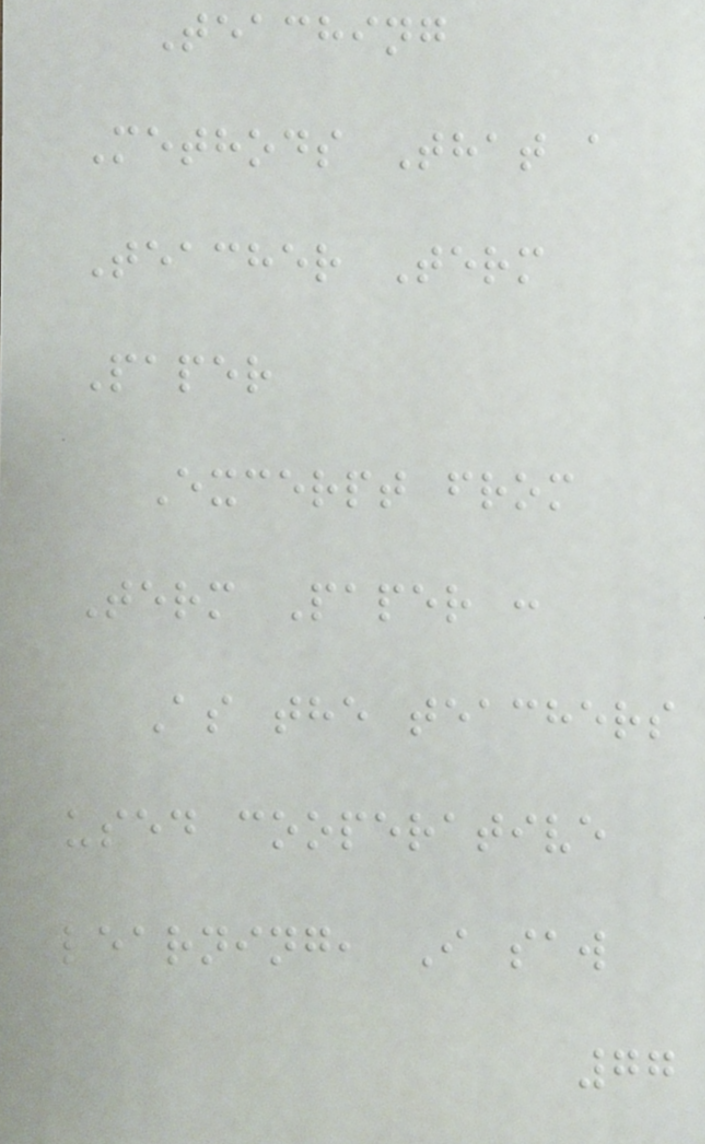Teaching
Methods That a
Teacher Term
Paper
Excerpt from
Term Paper :
As the teachers
used cooperative
learning, I saw
77
